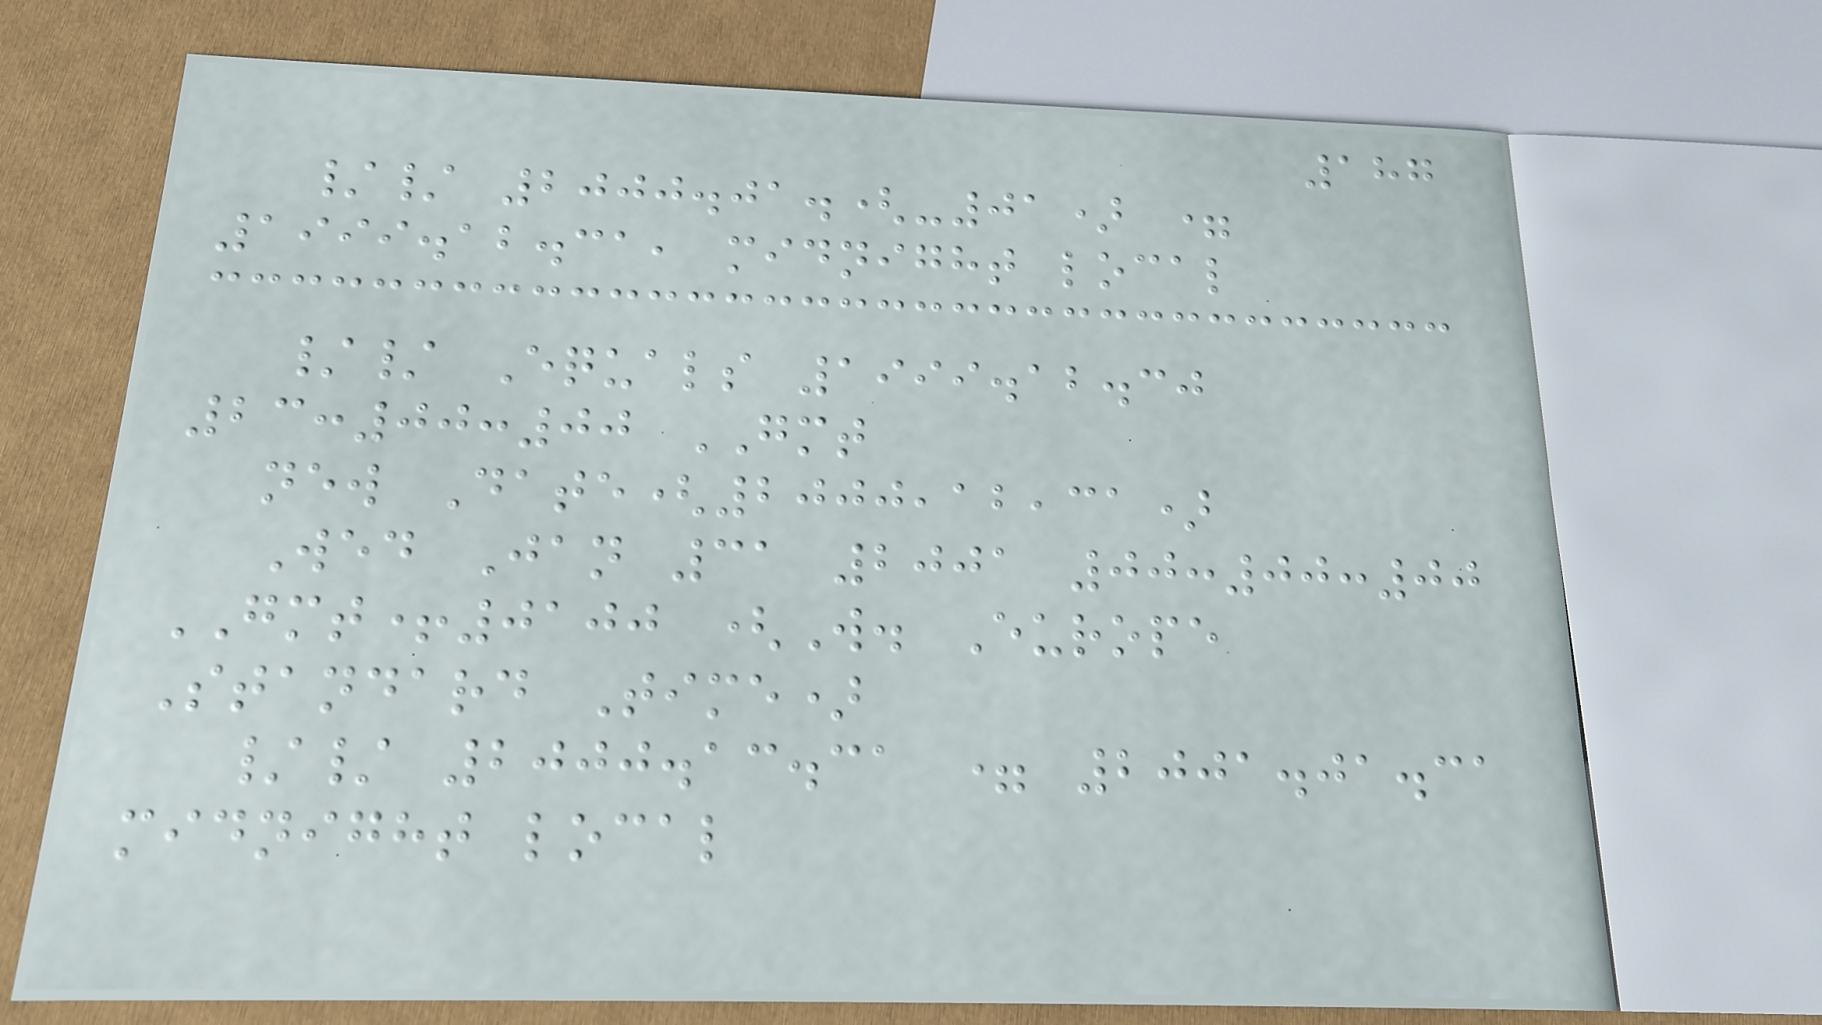187
// 2000.01.(-01) =
1999.12.31, midnight local
// Equals 1999.12.30
23:00:00 GMT
new Date(2000,12,31)
Wed Jan 31 2001 00:00:00
GMT+0100 (W. Europe
Standard Time)
// 2000.13.31 = 2001.01.31
midnight local
